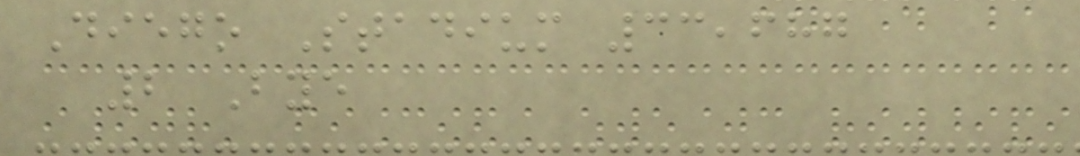Diego Stadium 33,687
2 Bye
